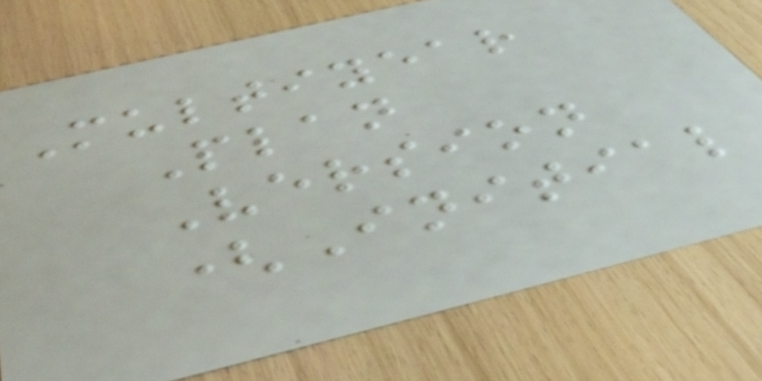Multiyear
Plan
Version
(Initial
